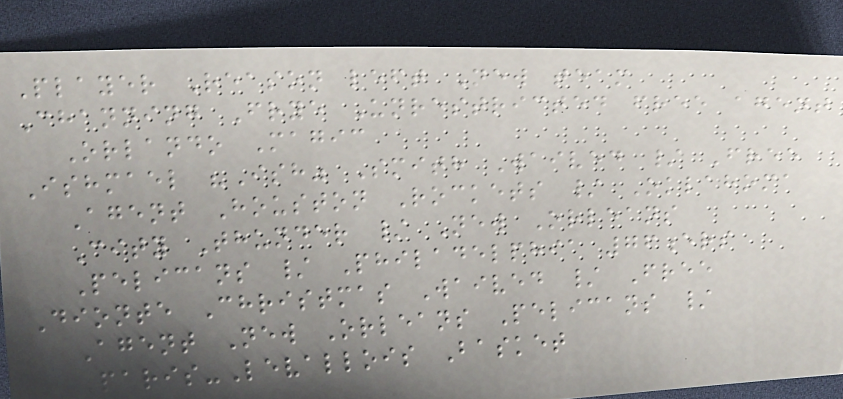Player Reason left New team
Channing Frye Unrestricted free agent
Orlando Magic
Ishmael "Ish" Smith Waived / Free
Agent Houston Rockets / Oklahoma
City Thunder / New Orleans
Pelicans / Philadelphia 76ers
Dionte Christmas Waived / Free
Agent New Orleans Pelicans /
Paris-Levallois Basket
